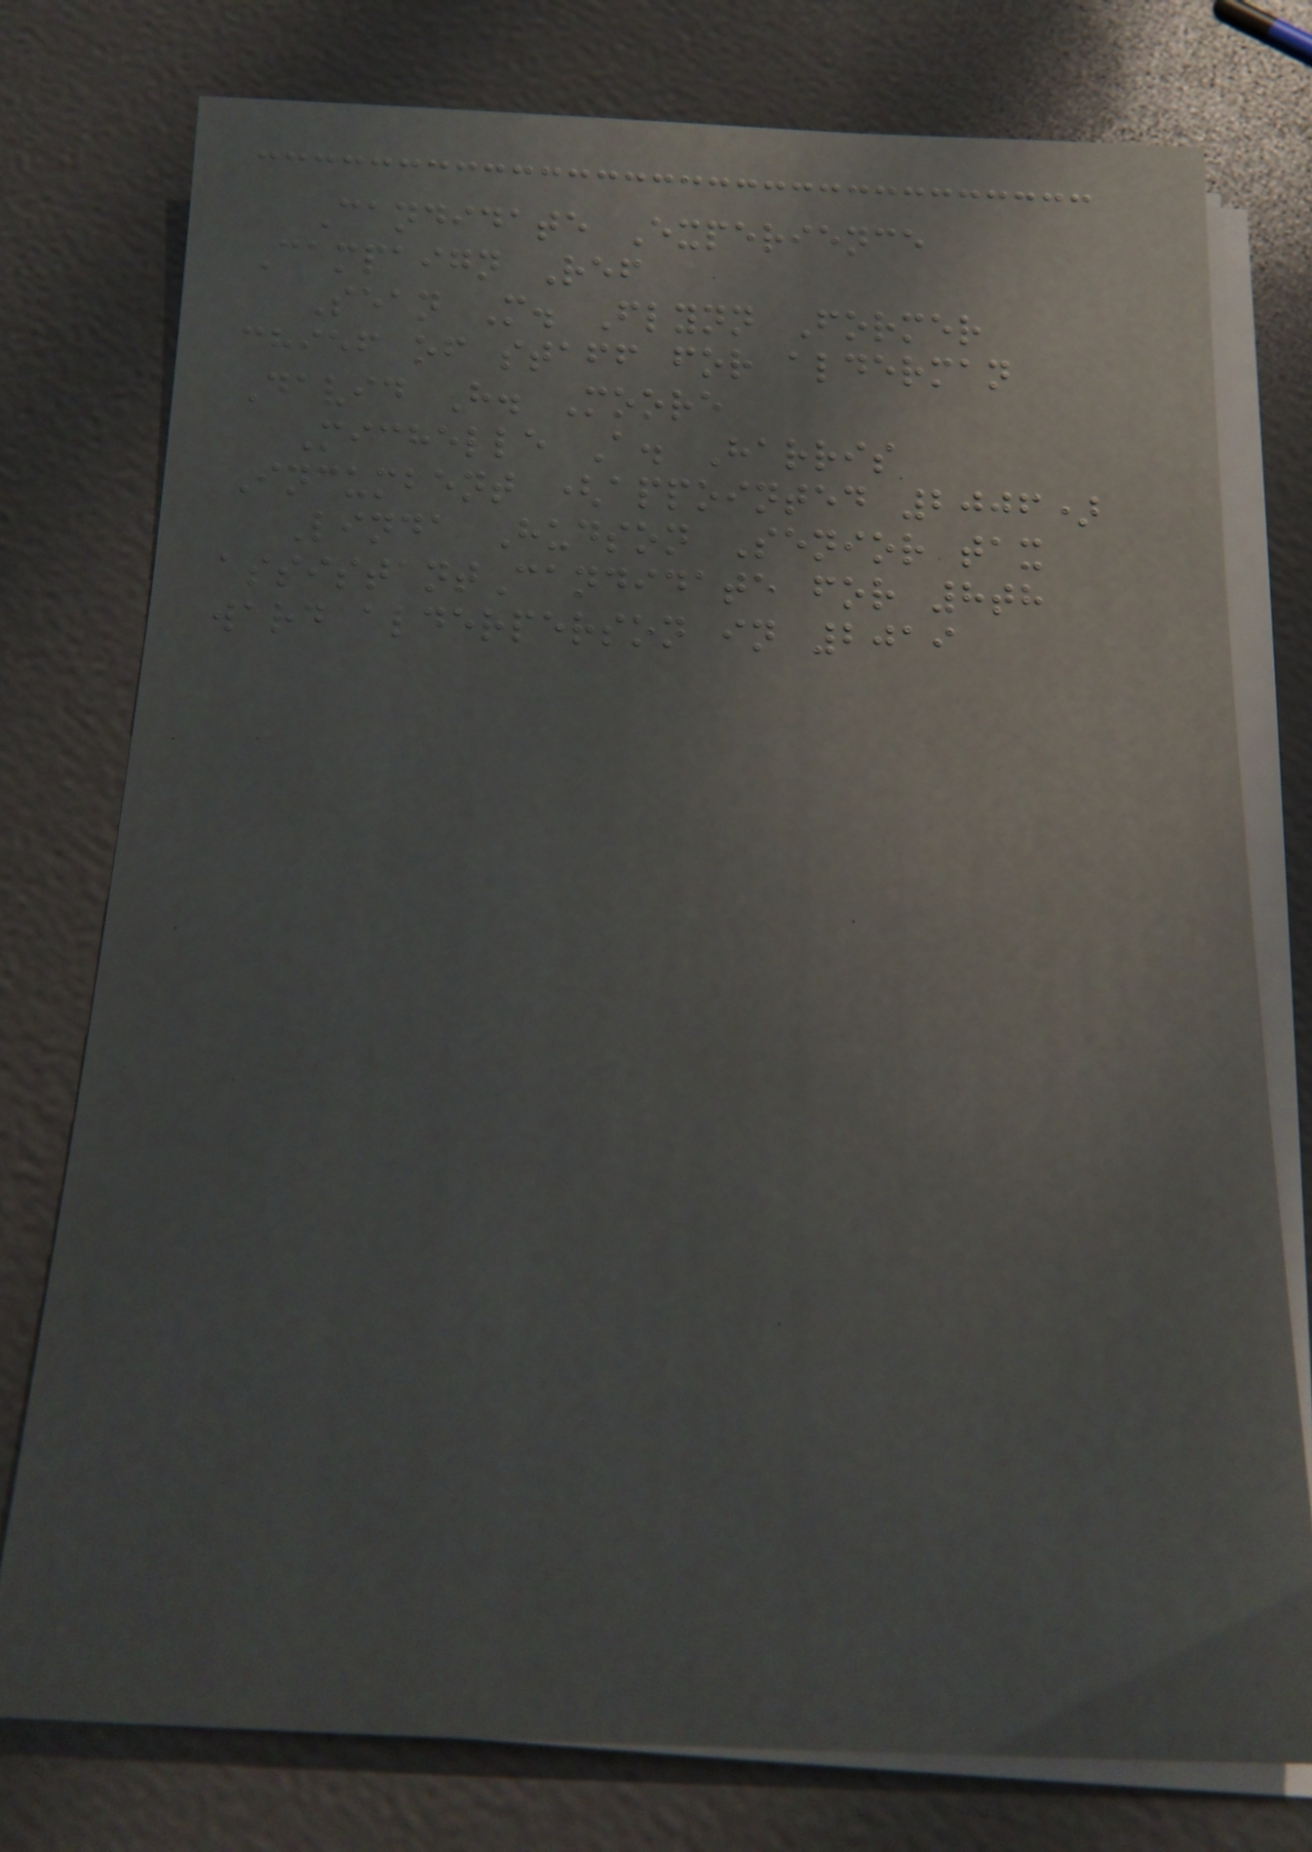Candidate Experience
Campaign Ref
Sean M. Flynn Former
chief of staff for alderman
David H. Moore
Michelle A. Harris
Incumbent (appointed 2006)
Linda Hudson Senior tax
assistantCandidate for 8th
ward alderperson in 2019
